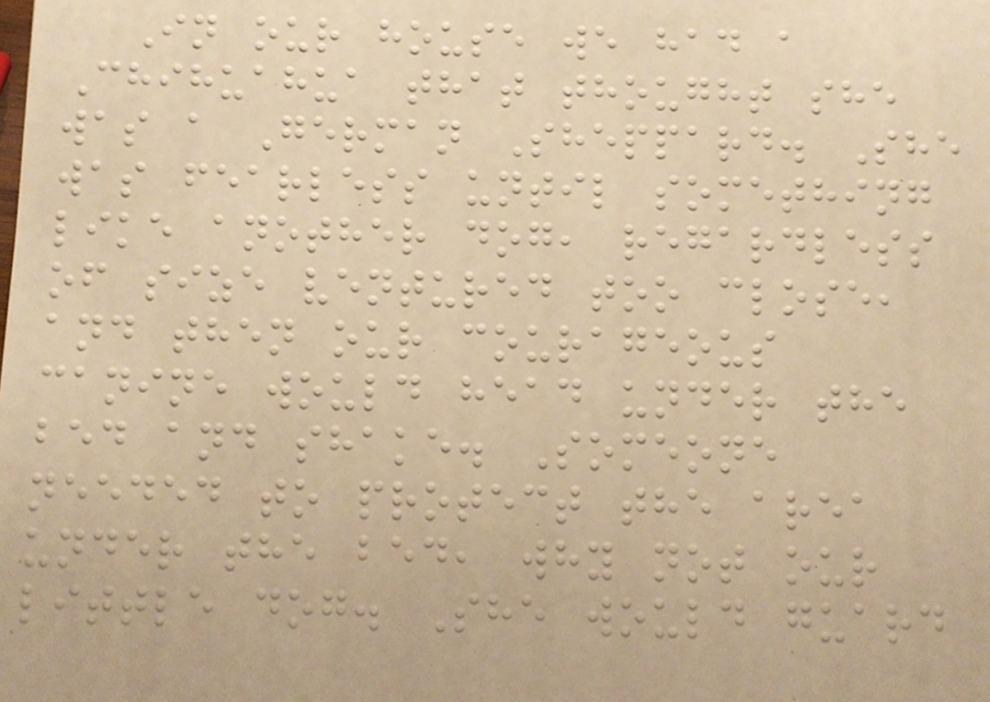In our house we had a
Chihuahua that thought she
was a German Sheppard. She
was fearless until something
like another dog, regardless
of size ventured too close,
and then our courageous
canine would head under the
bed and shake. Someone
needed to protect the area
under the bed, why not our
little dog. She would guard
